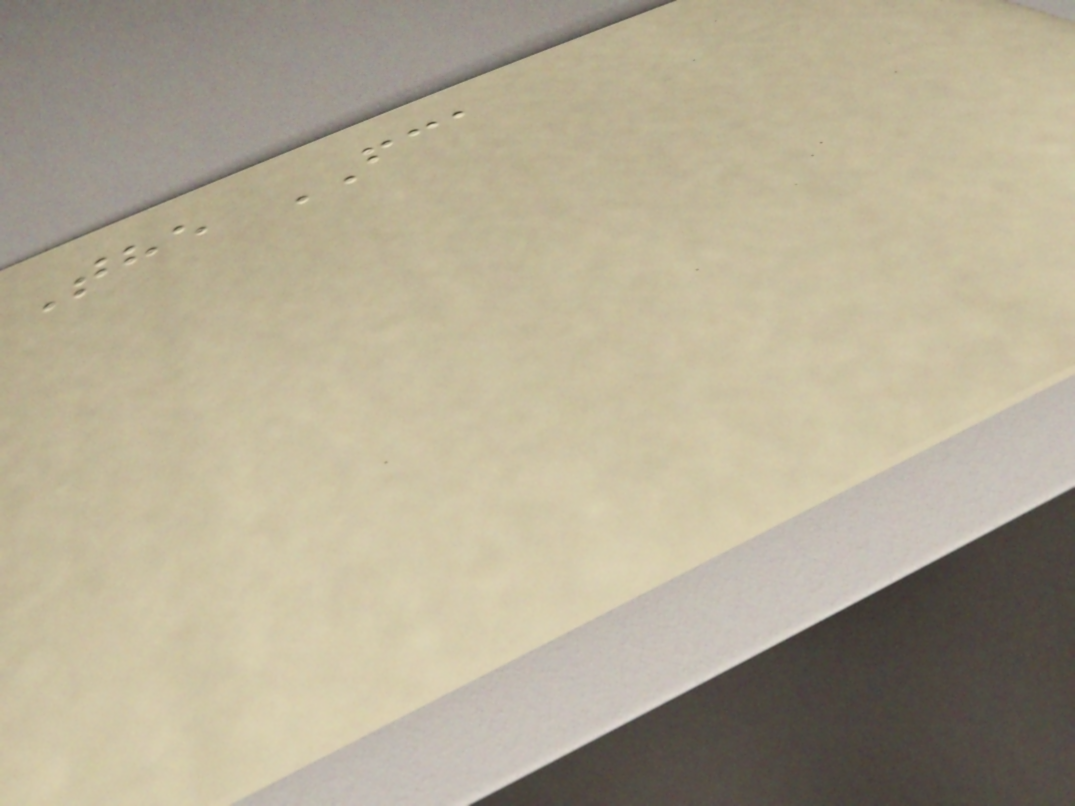The FCA
